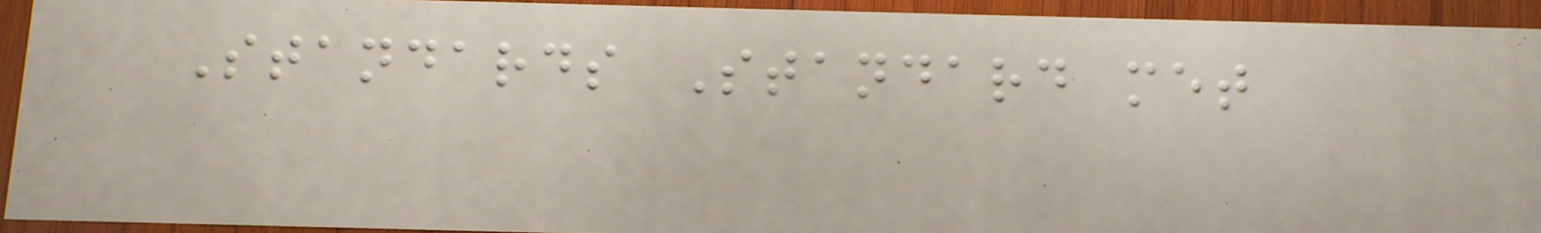Standards Standard met
